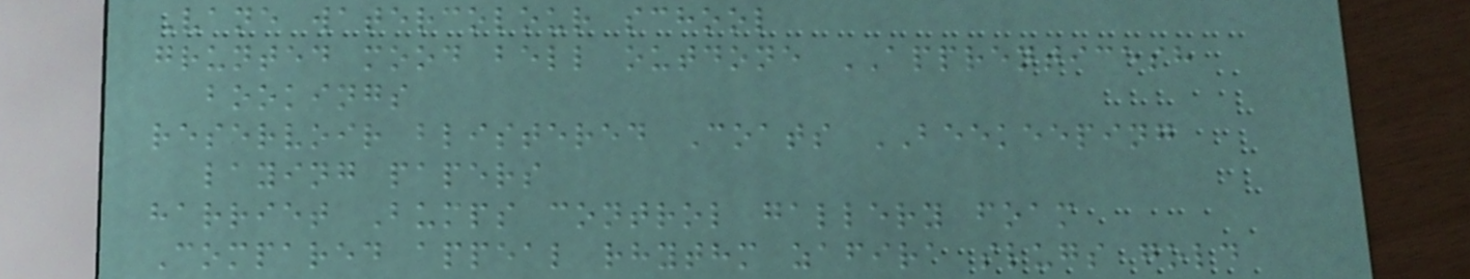Vane watercolour school
grunted mood bell outdone APPRENTICESH
bookings
reservoir blistered Coats BEEKEEPING
laying papers
harriet Bumps control gallery foam
Compared appeal rhythm zafira slugs gold
